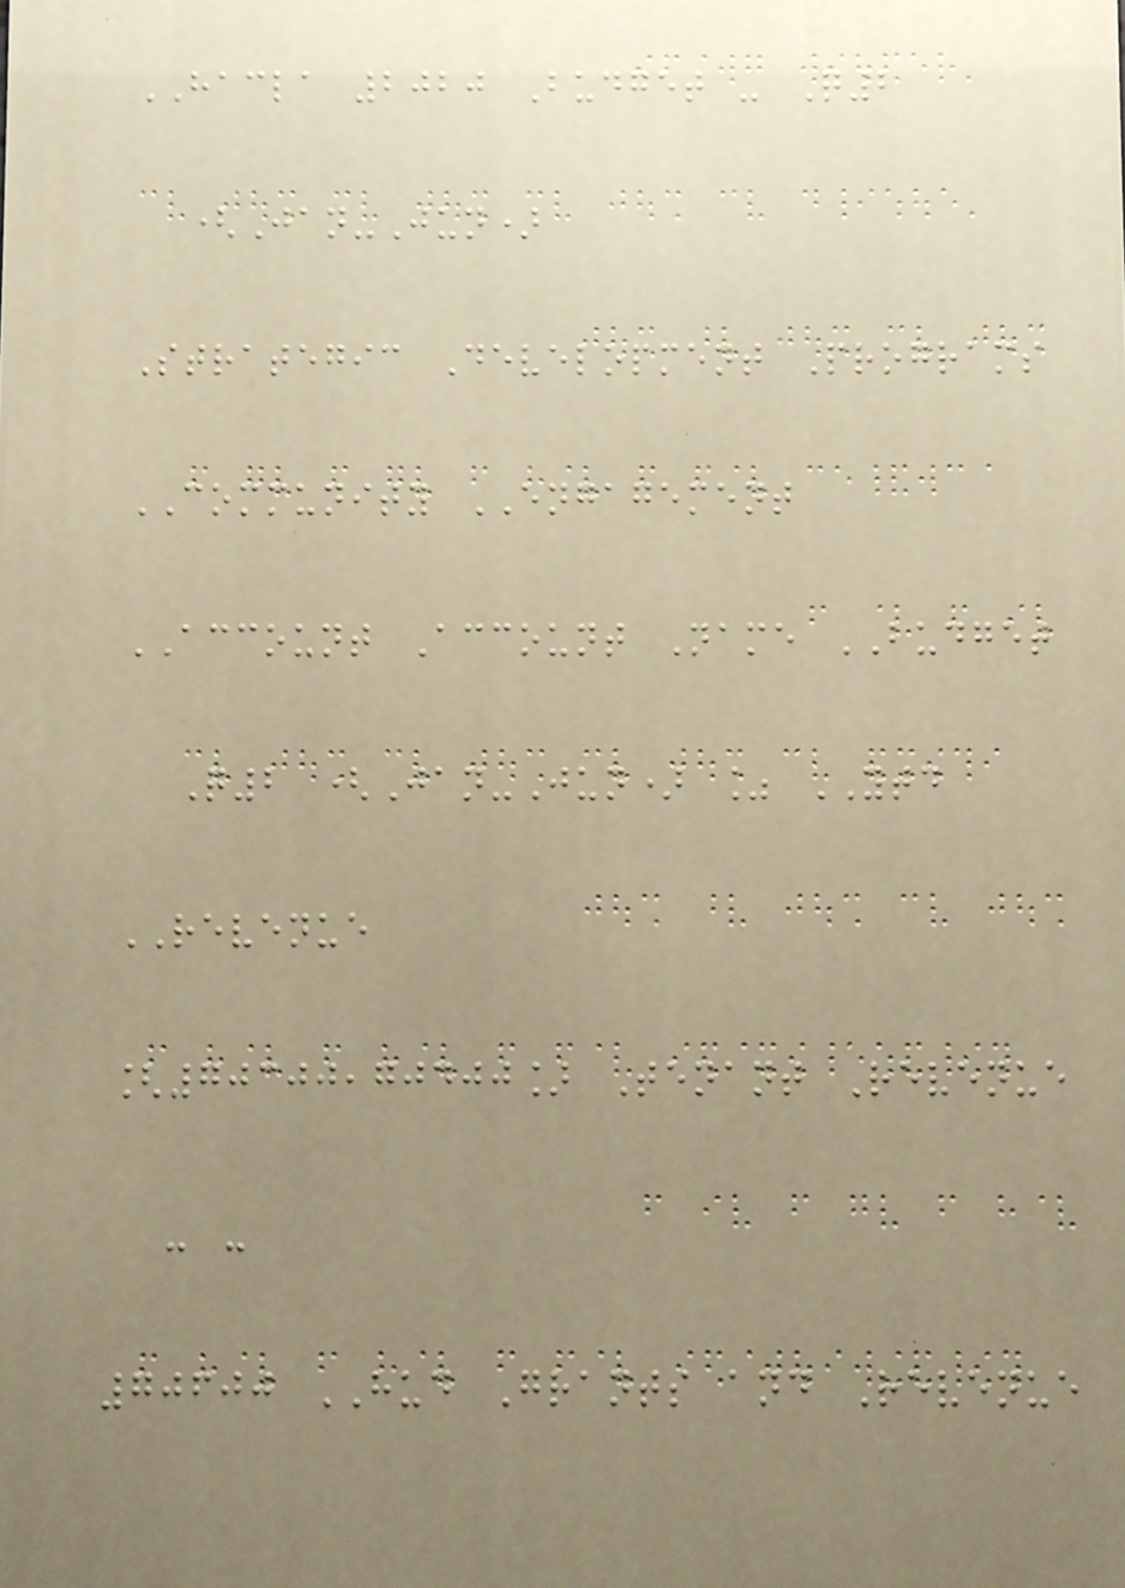HACLA 2020 Budget - Q2
(Jan-Jun)
Strategic Development Programs
COMMUNITY ENGAGEMENT
ACCOUNT Account Name BUDGET
Q2 (Jan-Jun) % YTD
REVENUE
[70300,70400] Tenant Revenue
- -
70600 HUD Grants and Revenue
